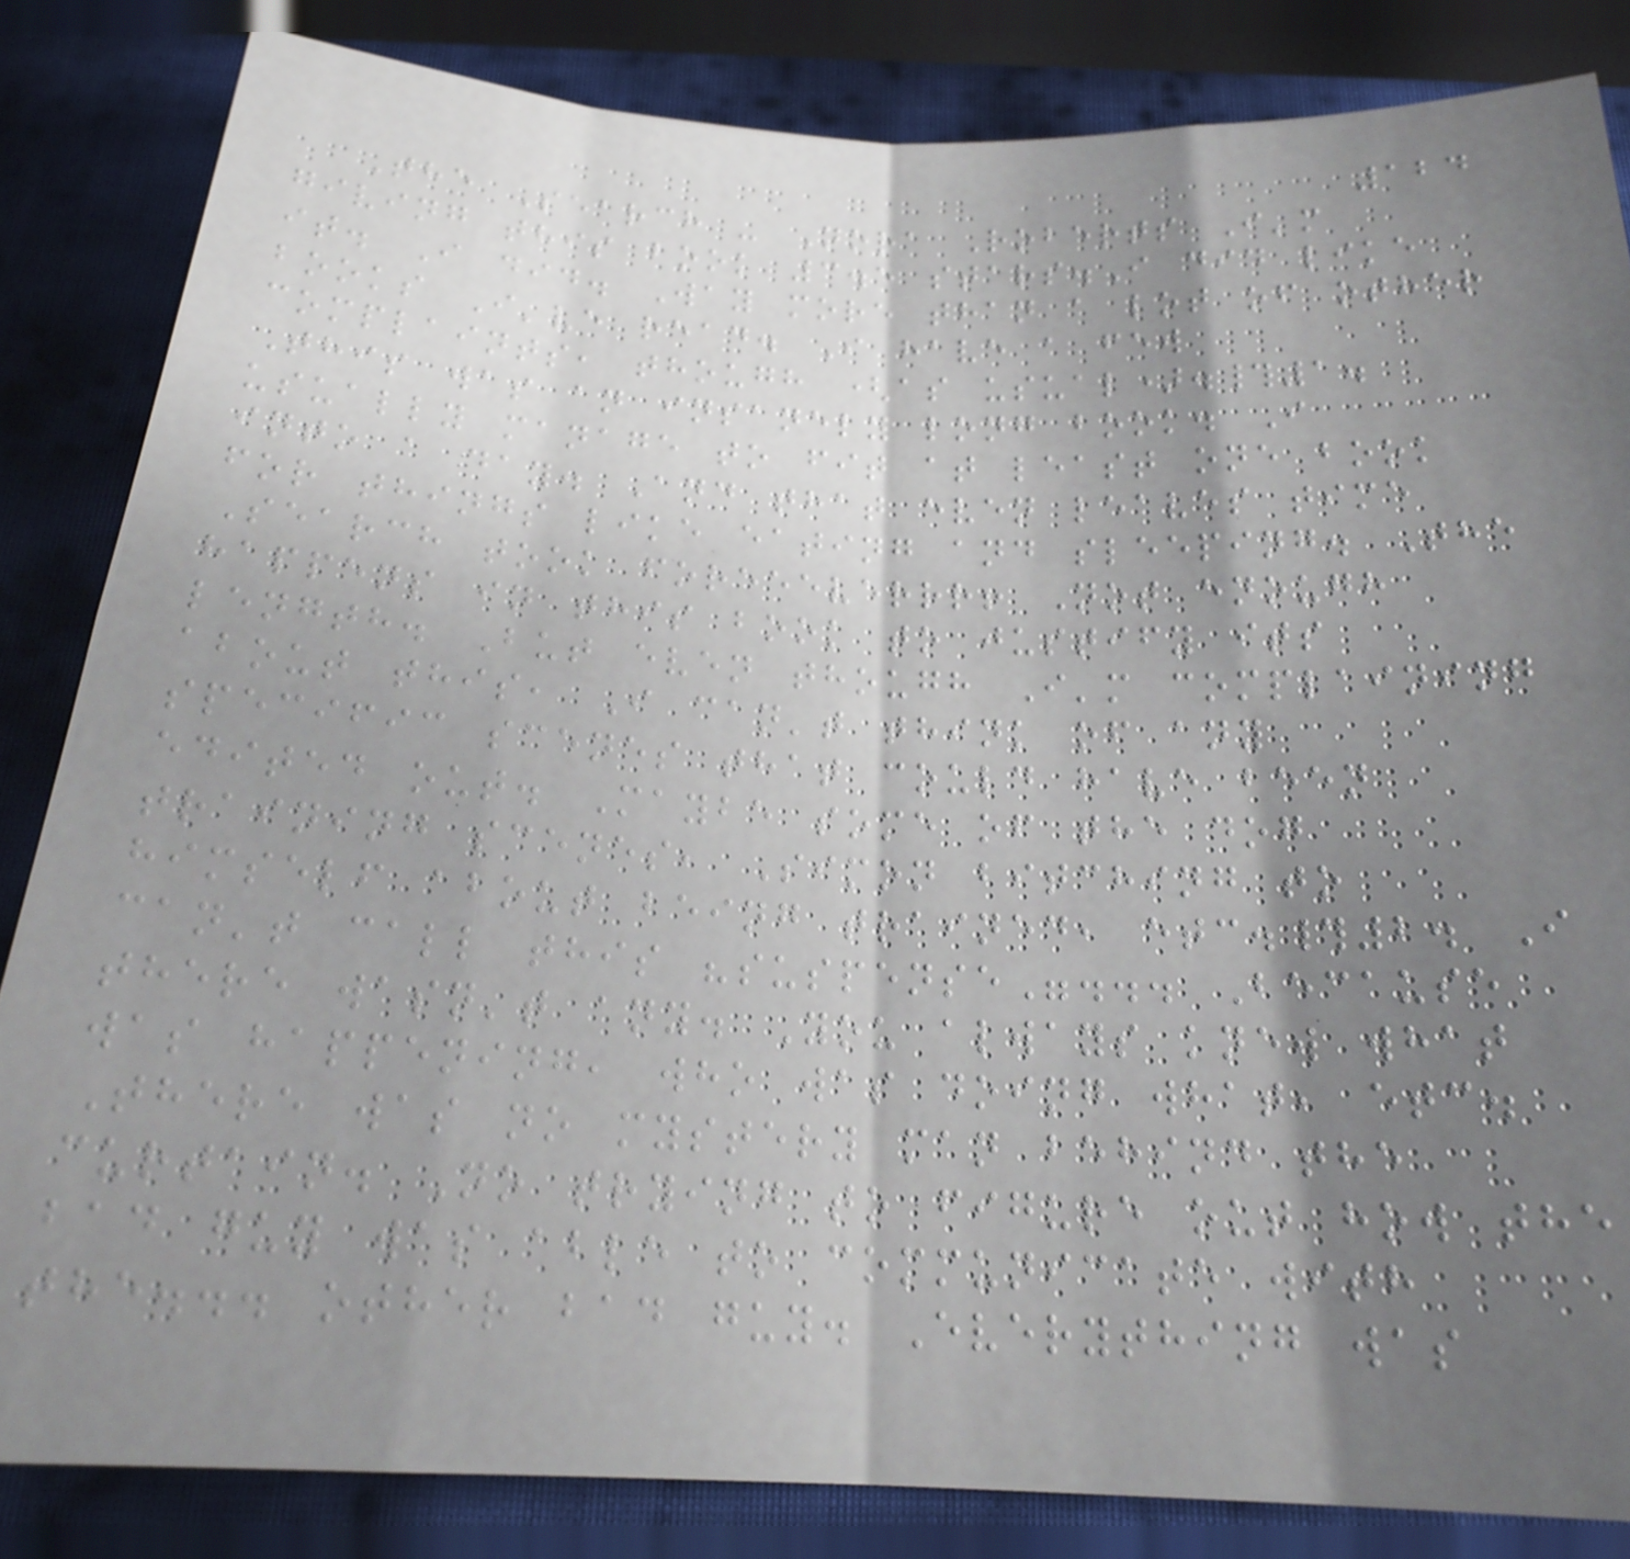124
The Search - Nora Roberts I'm
giving this book 3.5 stars.I did like
it. I did. Way more than a lot of other
books I've read. I have a few
complaints, though (as usual).#1.
This was an insanely long book. I
usually manage to fit at least one book
into a day. And that even leaves time
for things like eating and sleeping. The
Search took foreeeverrr! Not enough
happens in this book to justify its
length. But even though I'm complaining
about this, I can't think of any
specific scenes that could have been
edited out. Maybe some of the dog
training scenes, Simon bitching to
himself about being trained, etc.#2. I
can't call this "suspense"... Because
there wasn't any. You always knew what
was happening, who was doing what, etc.
There was no mystery man behind the
curtain. No trying to figure out how the
bad guy was able to communicate with
the... other bad guy. Everything was
